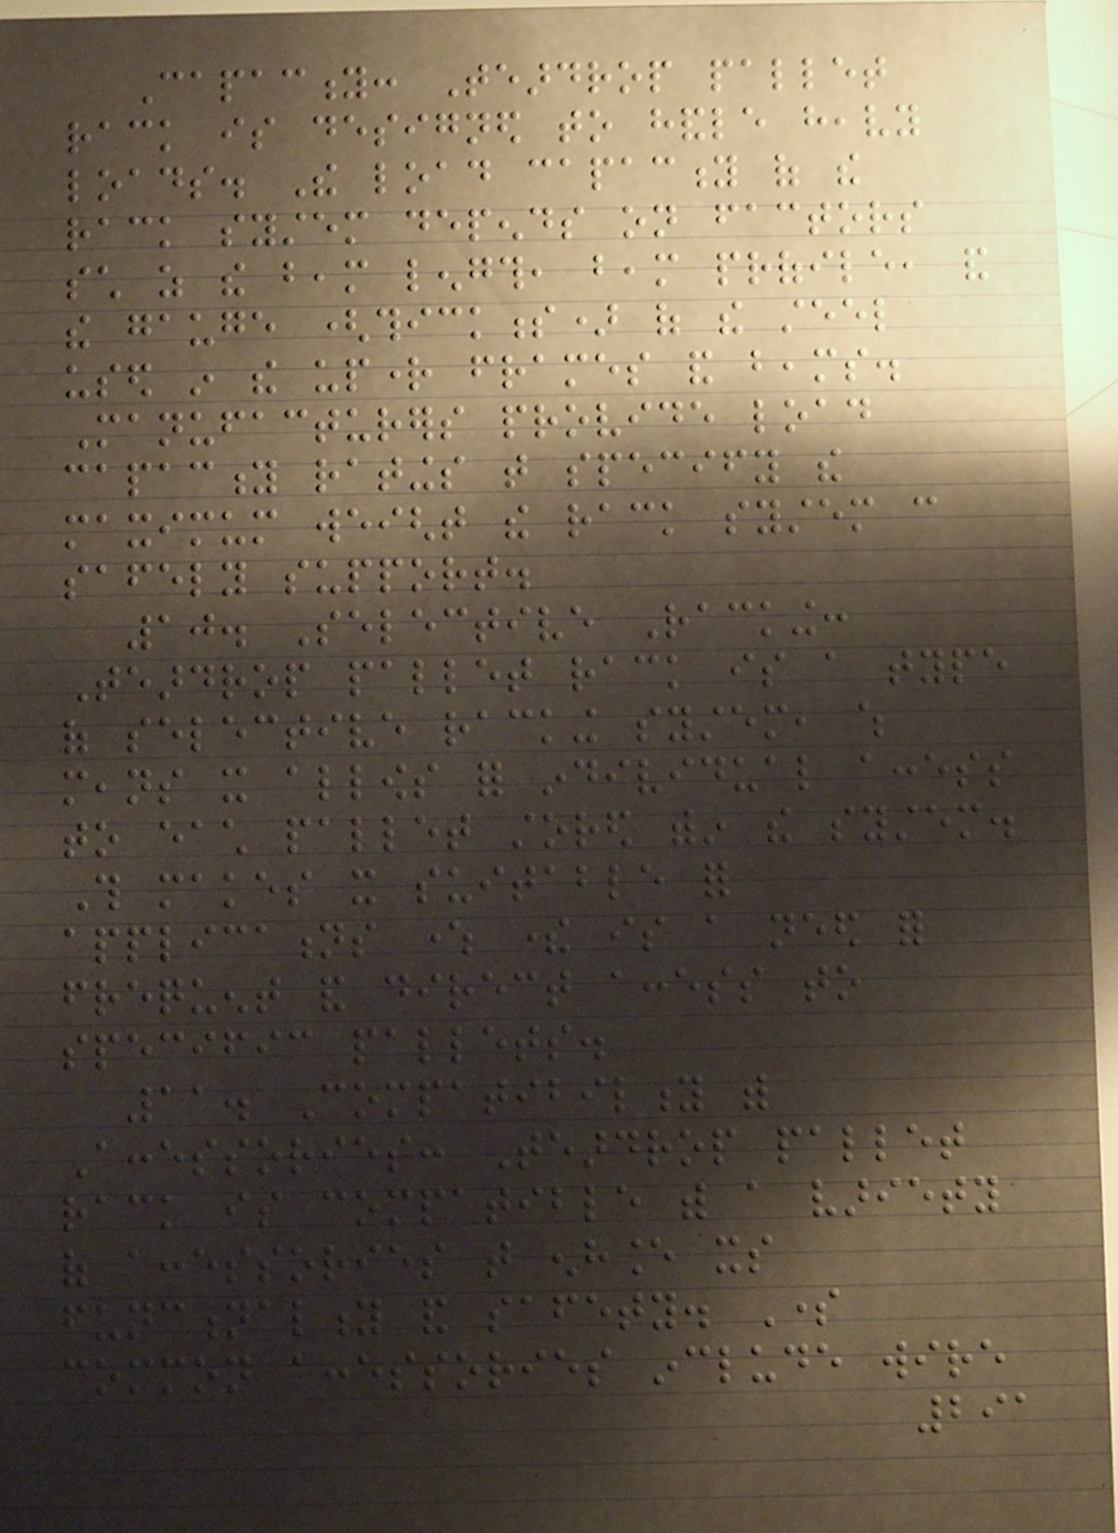Capacity: Teardrop pallet
rack is designed to handle heavy
loads. The load capacity of the
rack system depends on factors
such as the beam length, beam profile, and
the gauge (thickness) of the steel
used in the upright frames and beams.
Manufacturers provide load
capacity ratings that specify the
maximum weight the rack system can
safely support.
10. Selective Racking:
Teardrop pallet rack is a type
of selective racking system, which
means it allows for individual access
to each pallet stored within the system.
This makes it suitable for
applications where there is a need for
frequent and direct access to
specific pallets.
11. Compatibility with
Accessories: Teardrop pallet
rack is compatible with a variety
of accessories that enhance its
functionality and safety. Some
common accessories include wire
291
